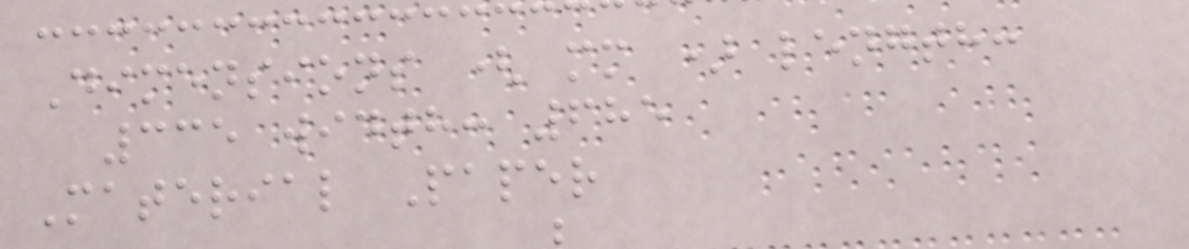Dimensions ( mm ) length:
335 width: 685
Material Paper
